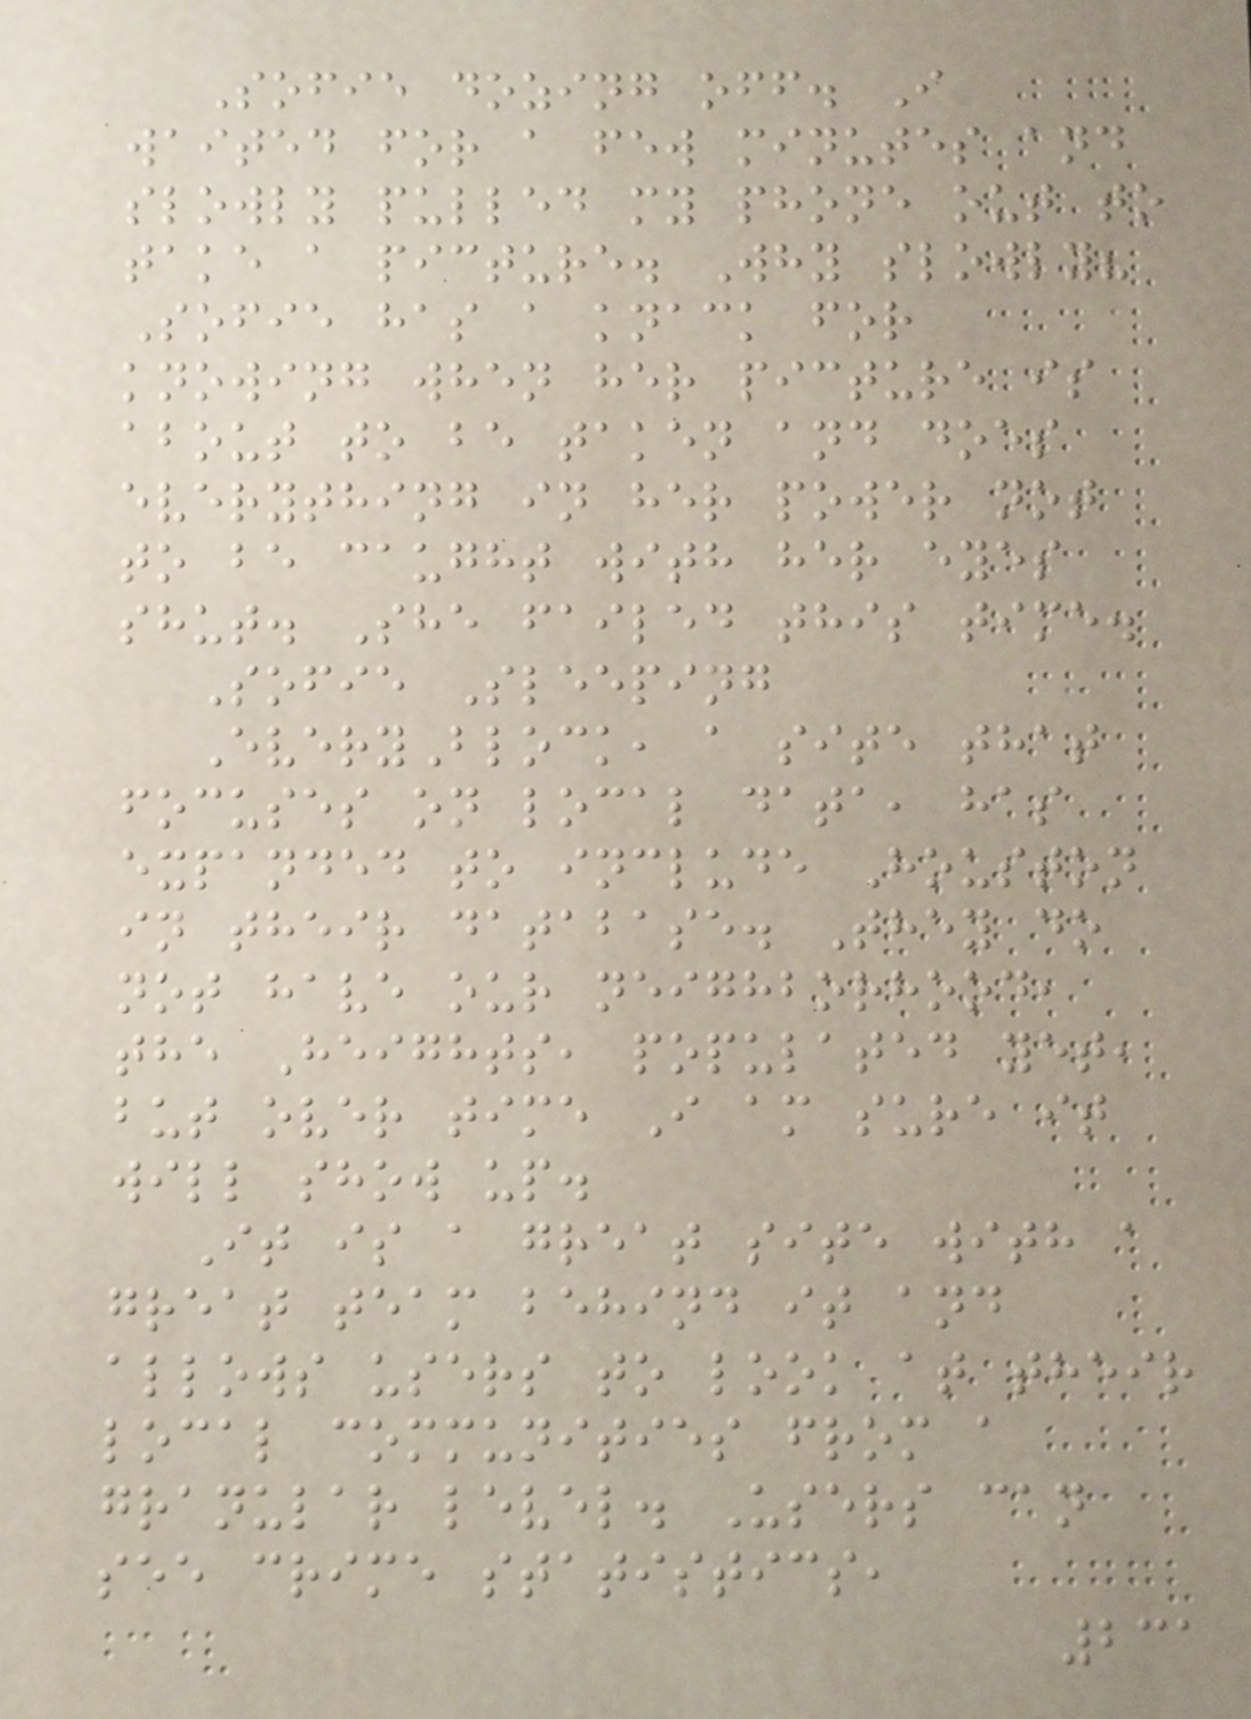Sofie dozing off. I
waited for a few minutes and
slowly pulled my phone out to
take a picture. Why slowly?
Sofie has a knack for
knowing when her picture is
about to be taken and does
everything in her power not
to be caught with her eyes
shut. She failed this time.
Sofie Sleeping
EveryBlock, a site that
focuses on local data, has
expanded to include Houston
in their database. They do
not have our neighborhood,
the Heights, populated yet,
but over time I am sure it
will show up.
It is a great site with a
great team behind it and
allows users to look at their
local communities from a
granular level. Users can
see crime statistics,
231
